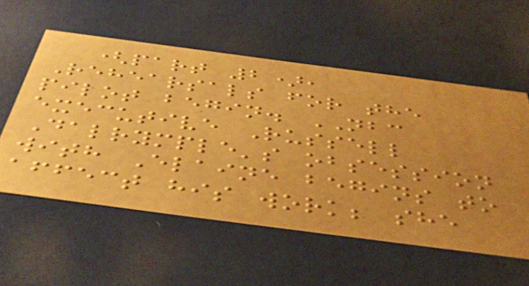(part 2),
Rehearsals for the
pilot begin. NBC
executive Russell
Dalrymple's obsession
with Elaine begins to
affect his work; she
